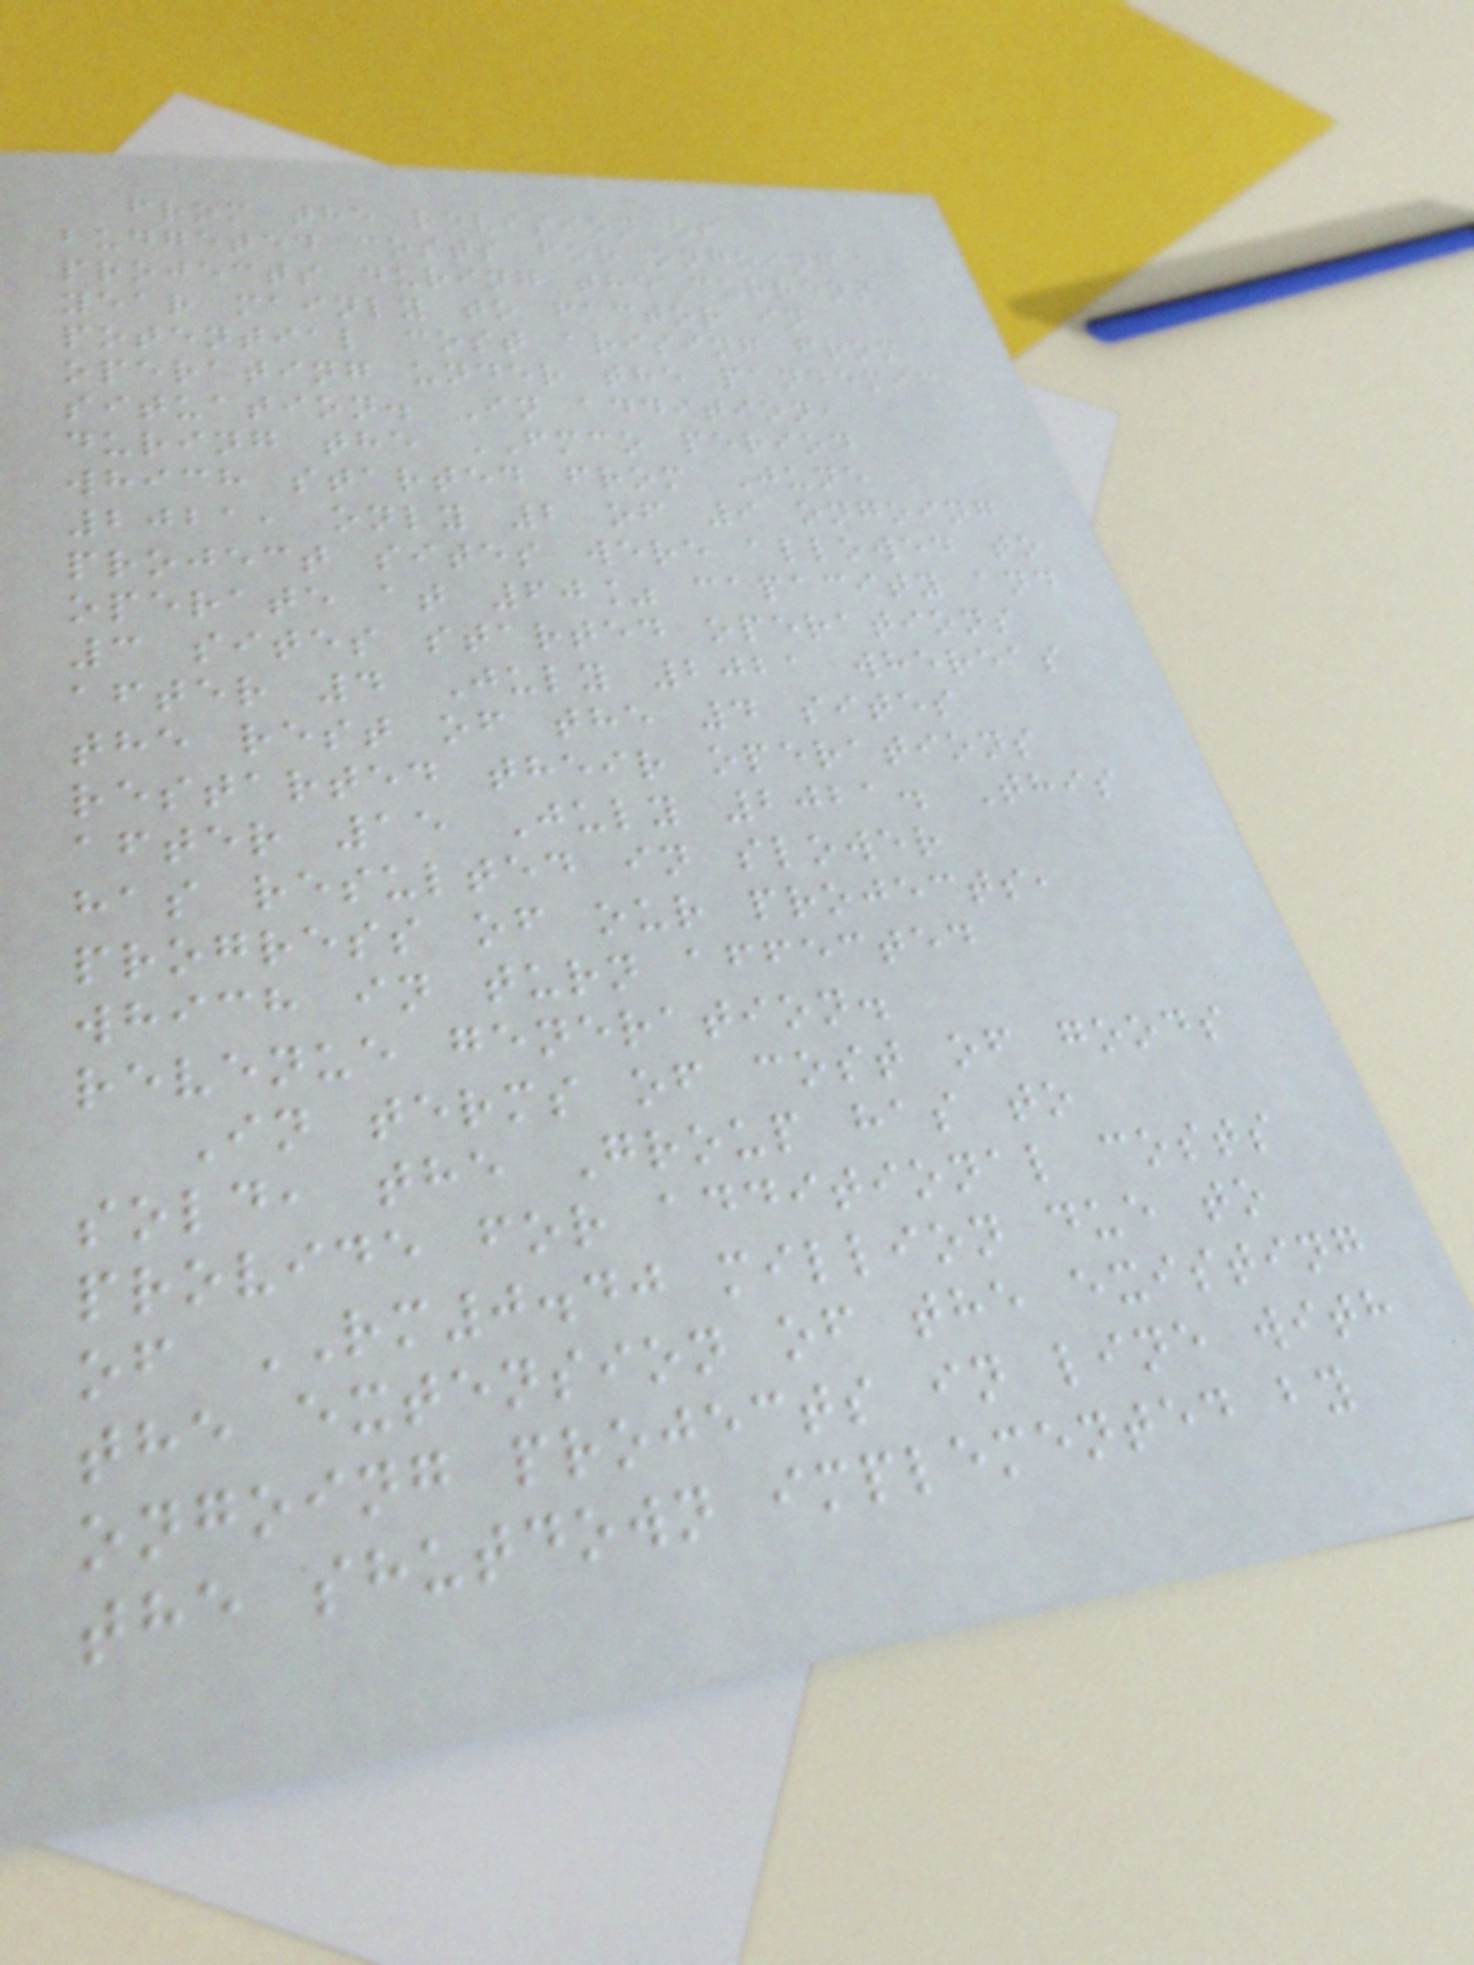from the revision of
budgeted costs for ongoing
projects during the current
year mainly to factor in
potential cost arising from
operating under the pandemic
situation. In addition,
during the FMCO period
which started from June
2021, only 2 of 9 ongoing
project sites were allowed to
operate at 60% capacity and
3 sites started operations
after 4 July 2021 whereas
the rest of the 4 sites
restarted their operations
after 15 July 2021. This
has resulted in slower
progress of our projects,
which in turn affected
revenue generation.
In terms of cost of goods
sold, the Group has to
provide for additional costs
of RM0.40 million due to
the extension of the existing
ongoing projects in line with
the shutdown implemented by
